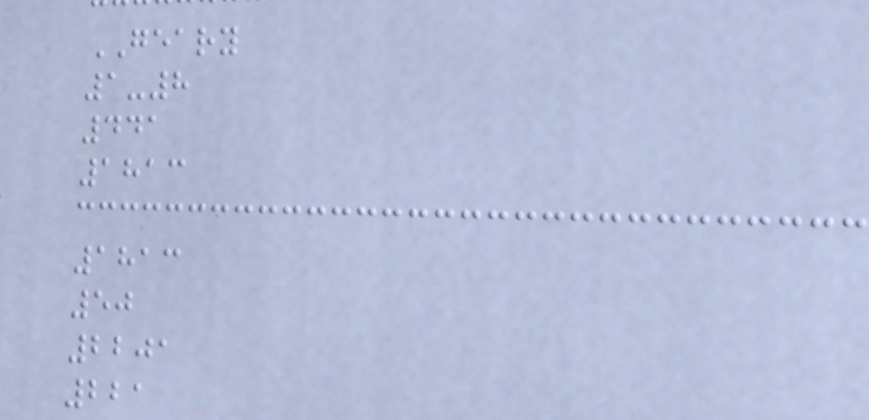GEARY
1-8
441
1813
1813
50
2201
221
